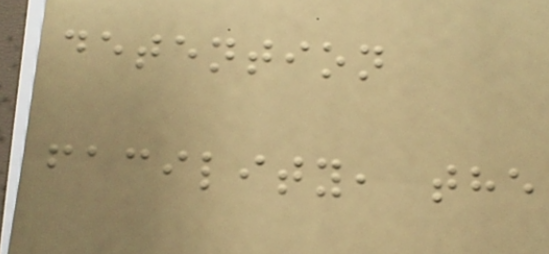detention
facility, the
